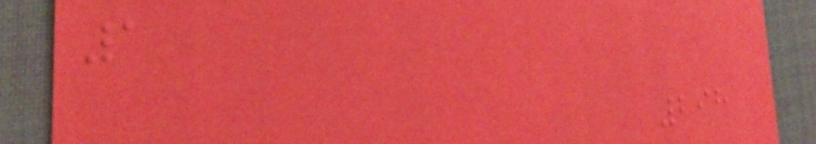1
298
